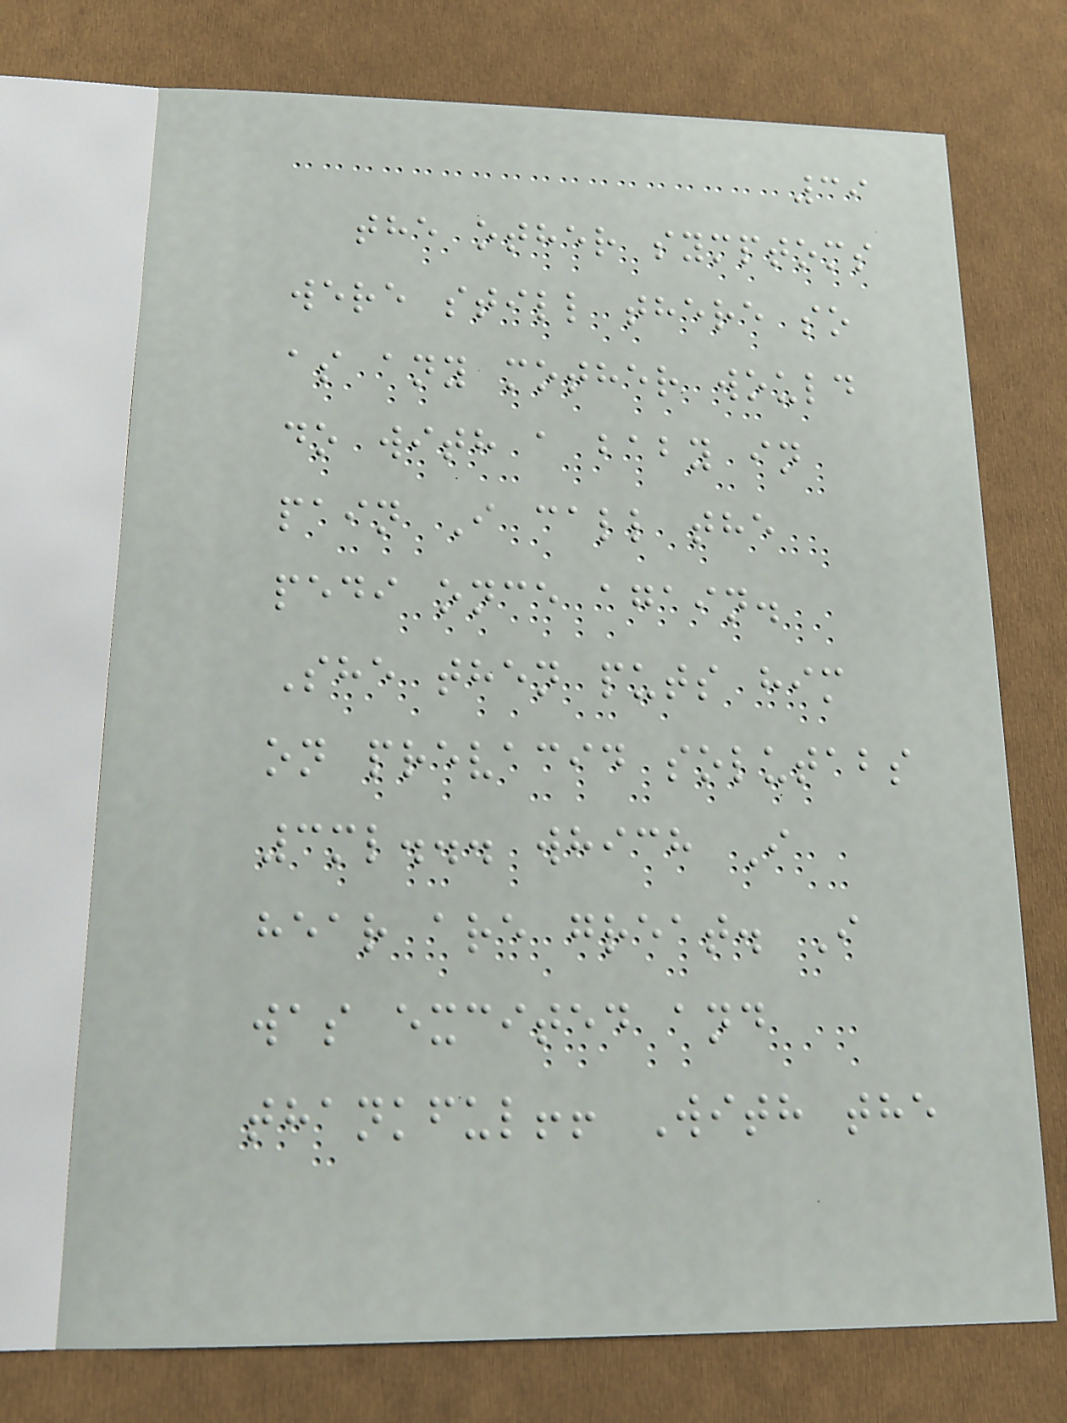39
the other symptoms
were still there so
as any mother would
do with a baby in
pain I call the
pedi once again.
She then puts him
on prevacid solutabs
3ml... which I
hear are great. I
was excited and
thankful!! With the
